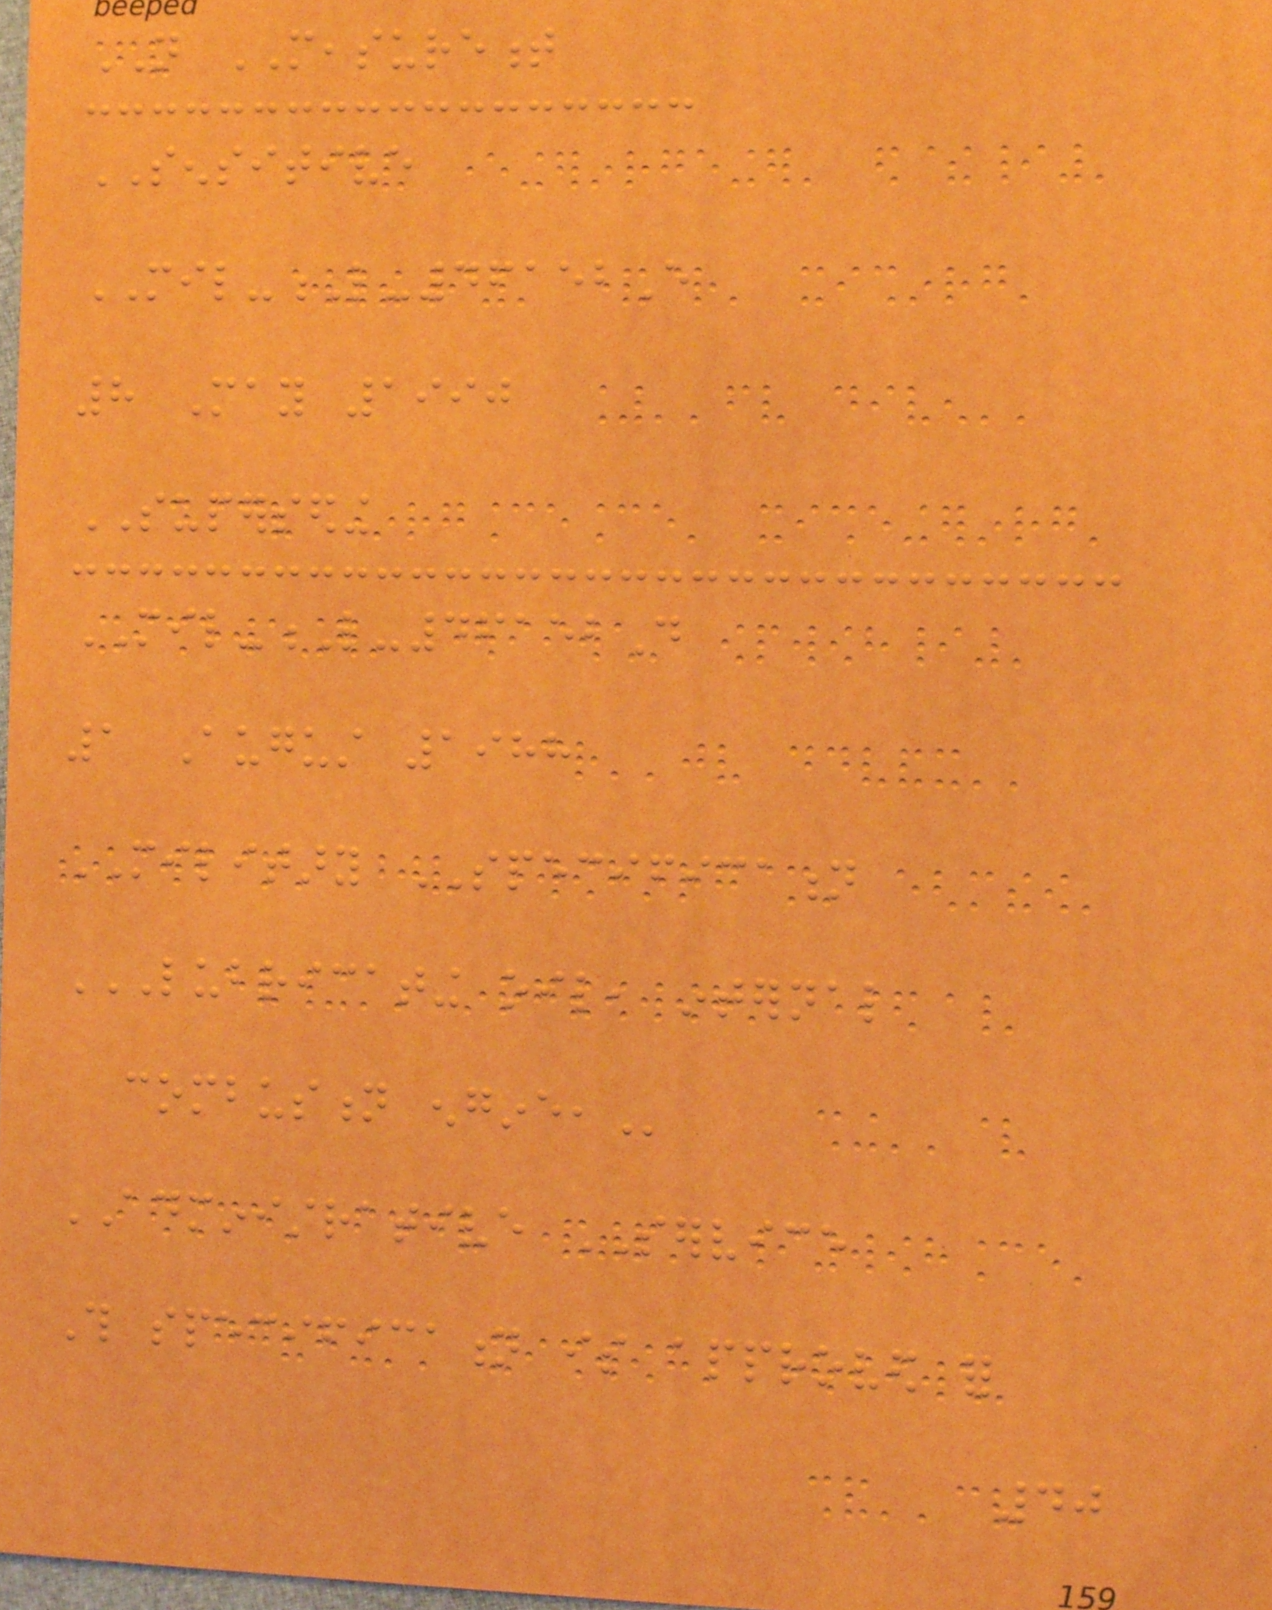NOT MEASUREMENT
SENSITIVE
MIL-L-46152E
8 May 1990
SUPERSEDING
MIL-L-46152D
1 August 1988
MILITARY SPECIFICATION
LUBRICATING OIL, INTERNAL
COMBUSTION ENGINE,
ADMINISTRATIVE SERVICE
This specification is approved for
40
